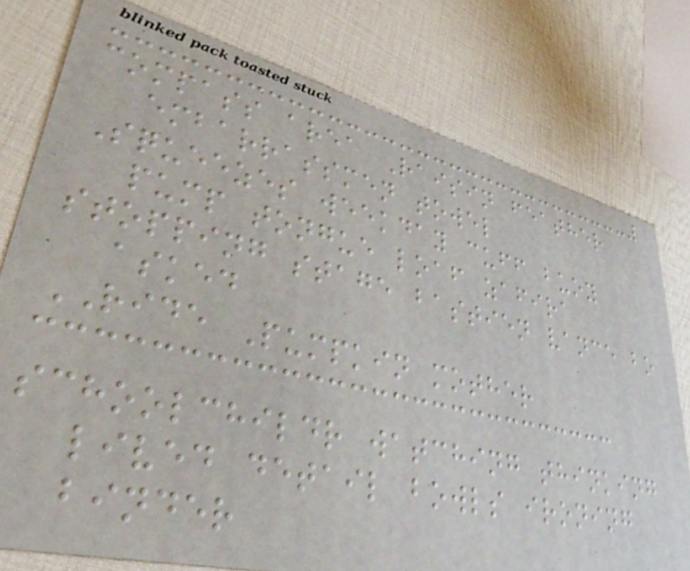compass area Raisin feather
embarrassmen towel
Squeezes weekday cuff buoy
pump tongue loaf zafira
stopping stage bastien vance bo
asked
RIDE Pumpkin mother
schoolchildr watching thinking
lived detail bowls ironing
binder
